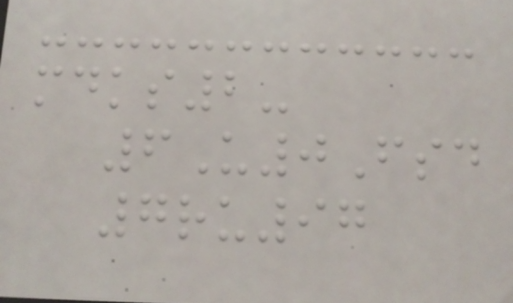mdks2-
6U0Fsd
7ru97
